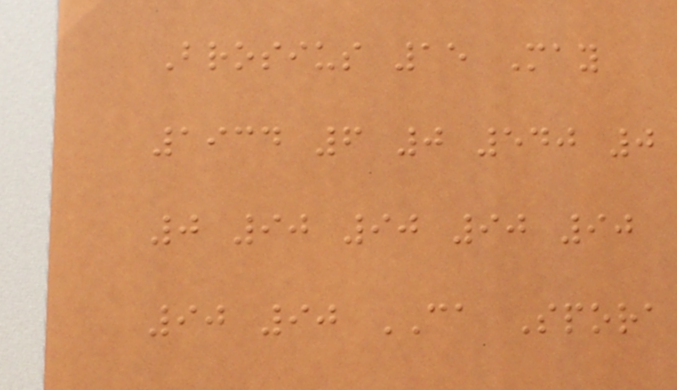Brosius 15 May
1934 6 0 540 0
0 90 90 90 90
90 90 CA Spora
